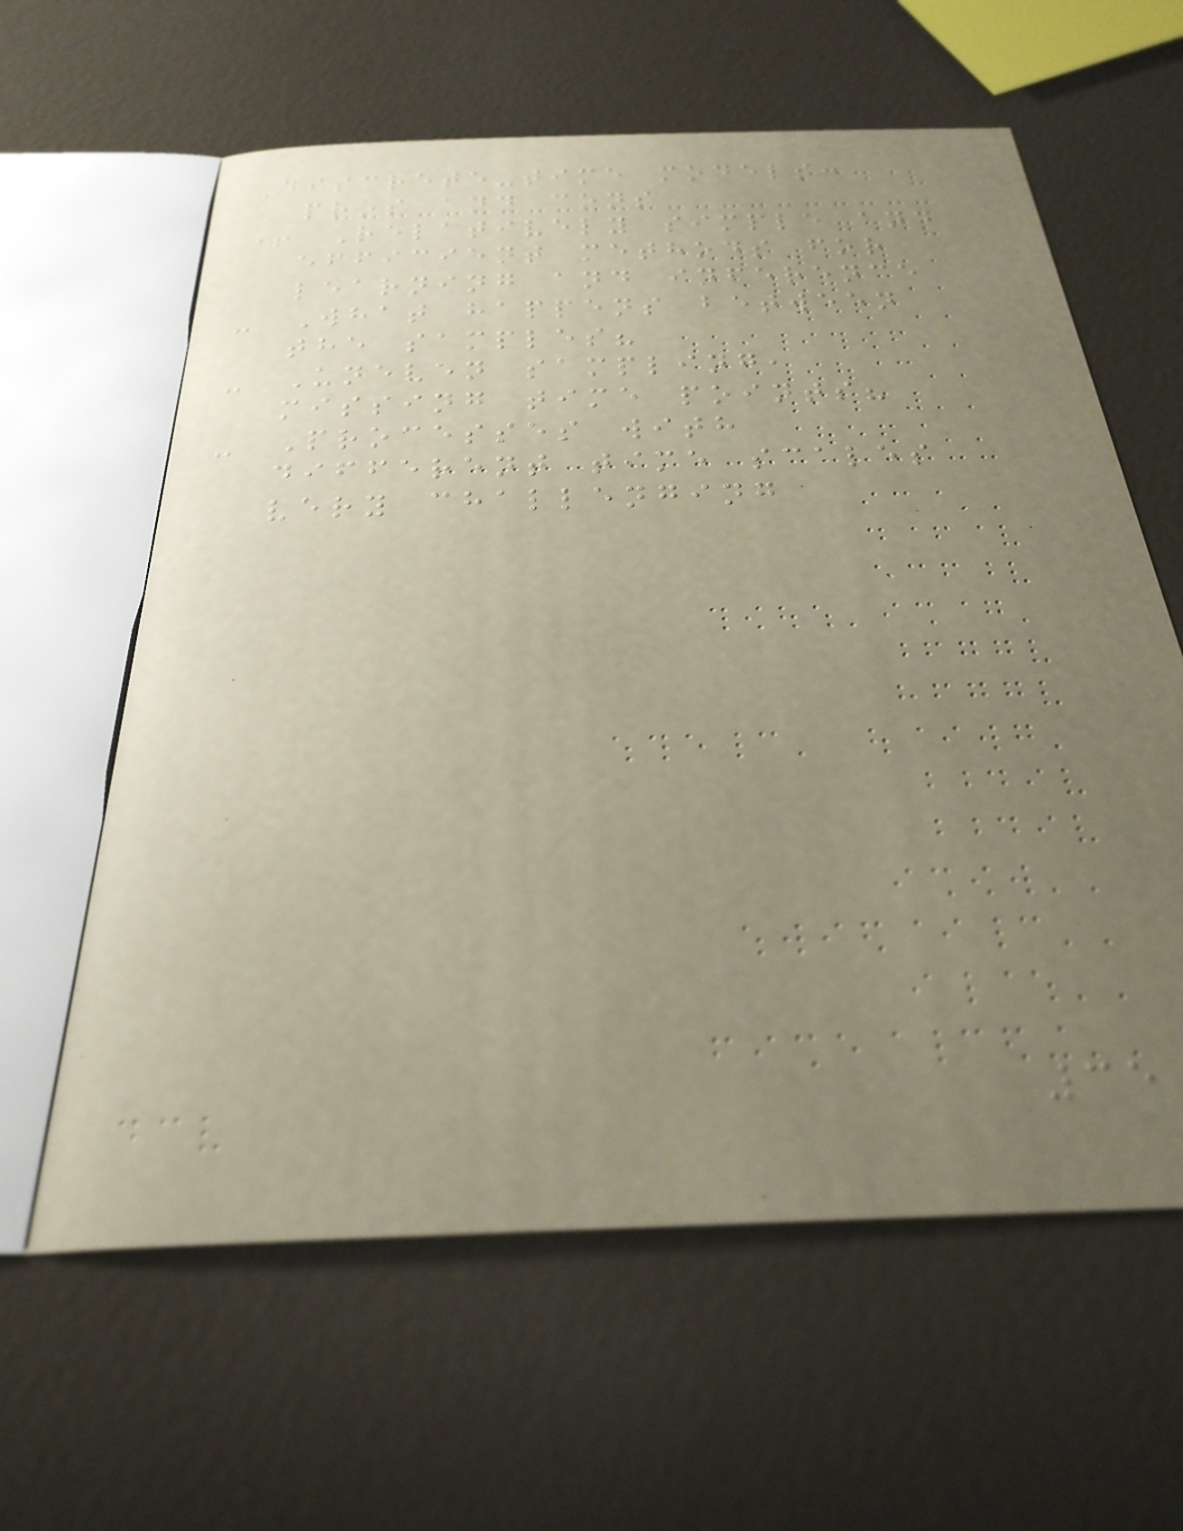Discrete-time models:
pros and cons
+ Relatively simple and
efficient methods for
learning and inference
- What happens between
the samples?
- Uneven sampling,
missing time points?
- Processes with
different time scales
very challenging
35
